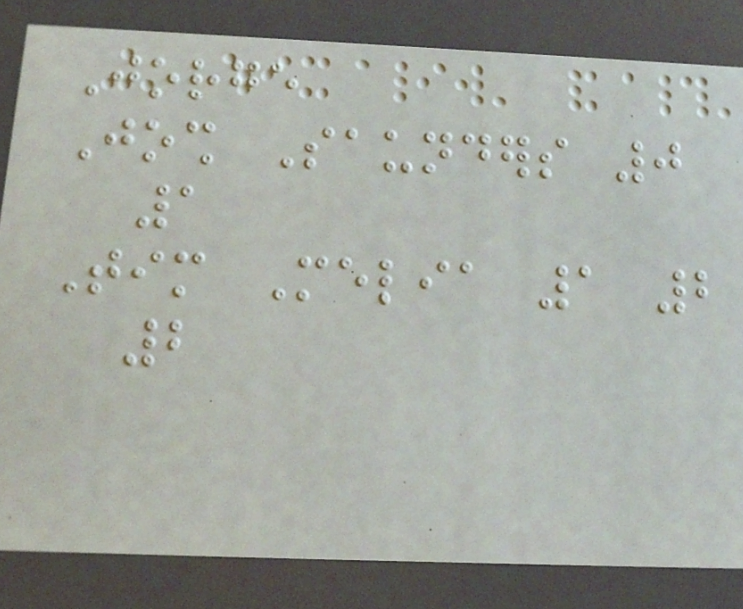Jorge
Josh Saunders 0
1
Tim Melia 1 2
2
